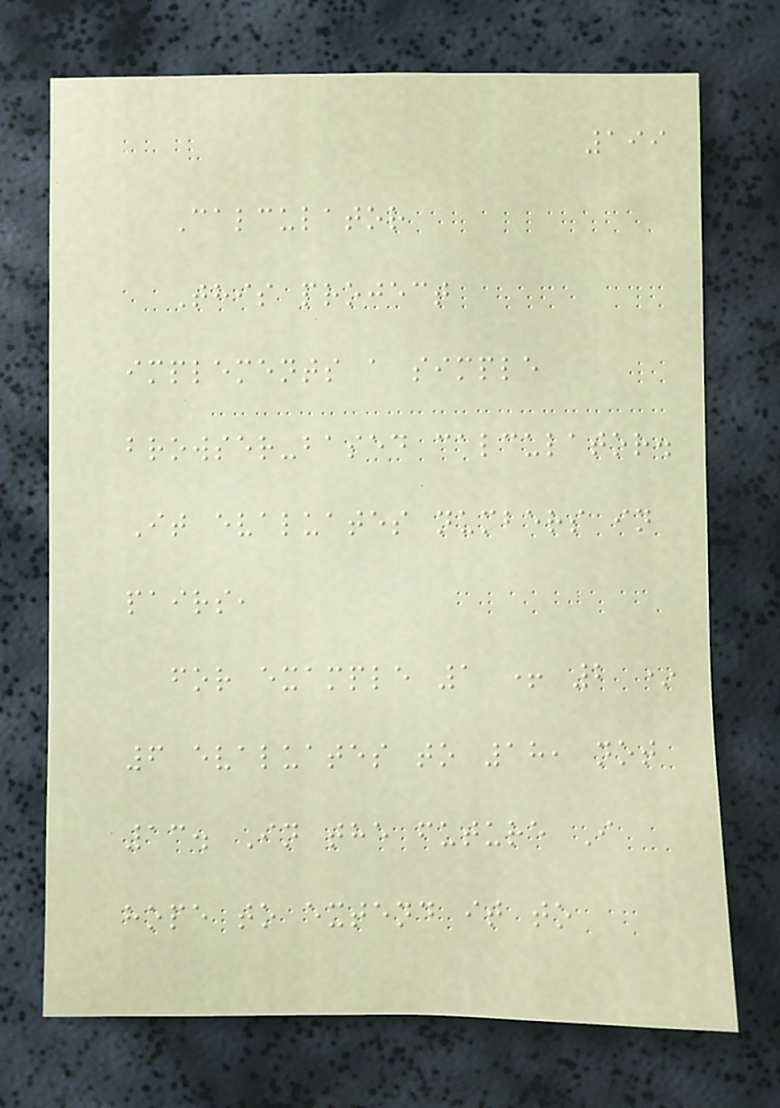199
Calculator
This project
implements a simple
browser-based calculator.
It evaluates numbers in
pairs,
for example 1 + 2 *
6 evaluates to 18, not
13. In the future I
hope to extend it to
